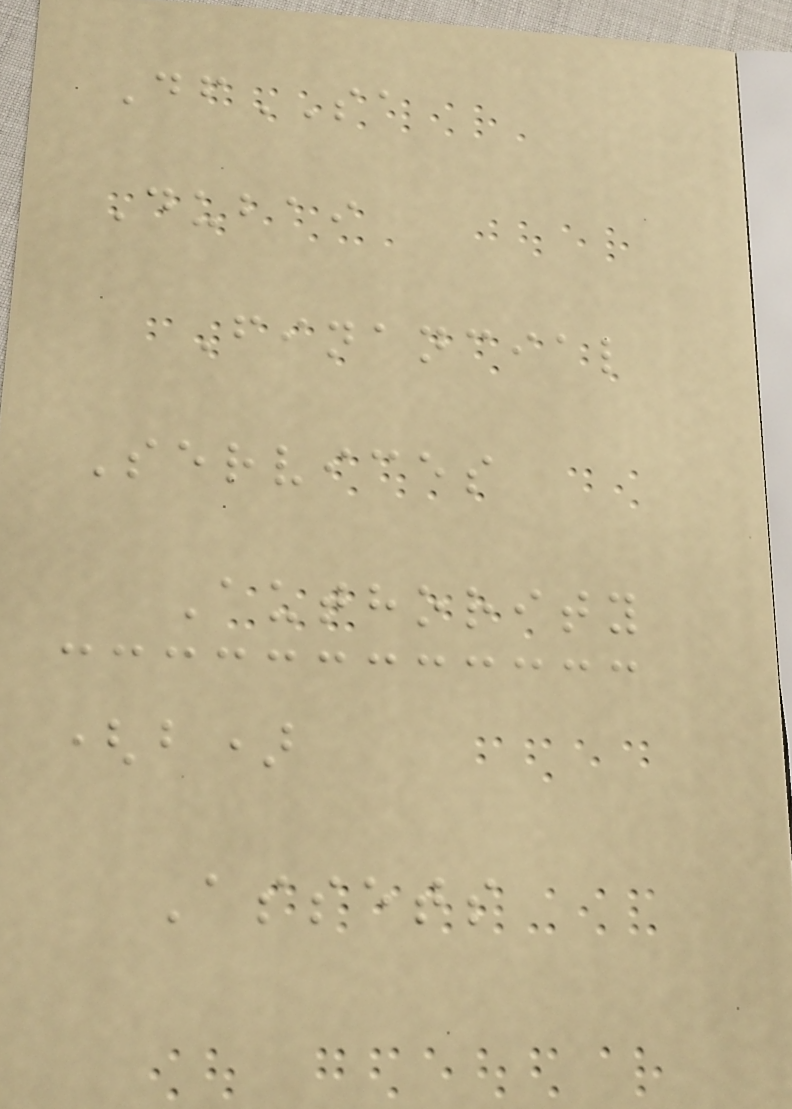DfSA
Dubai
Financial
Services
Authority
(b)
Assets
